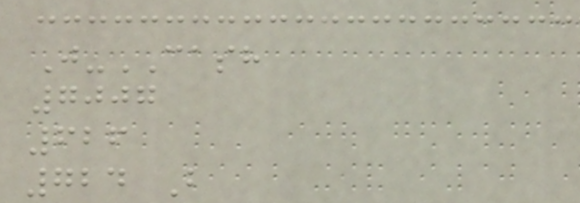J-CASH
7007
626
724 B
